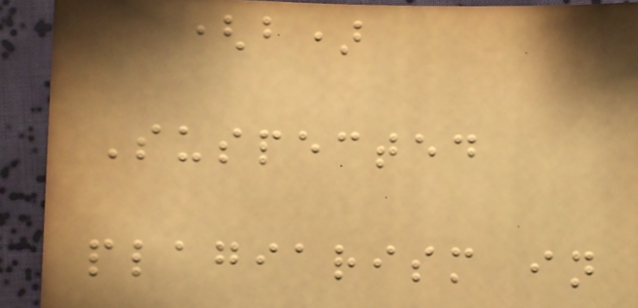(b)
Suspected
plagiarism in
